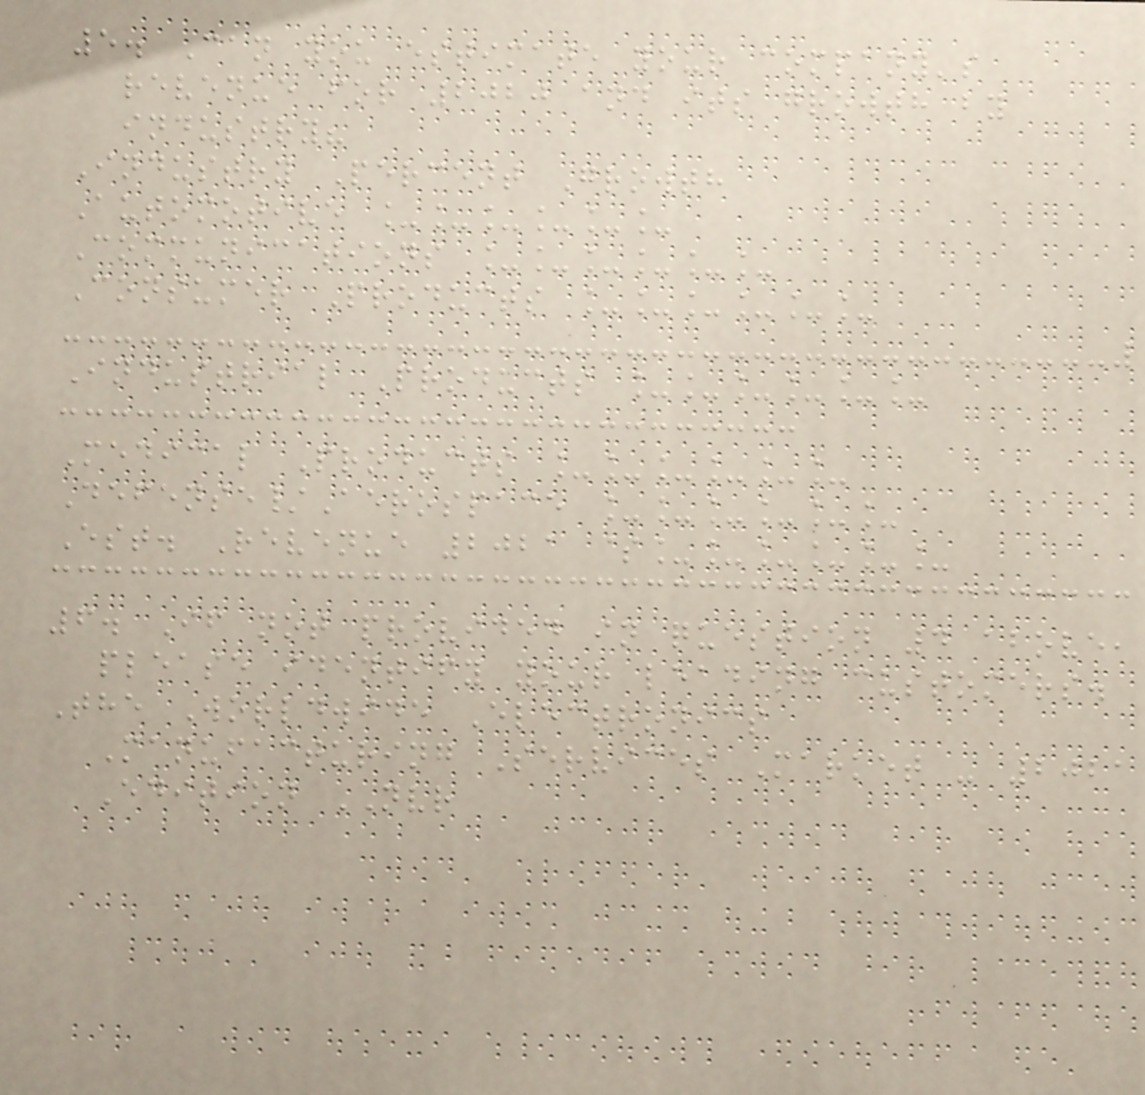5. Can you estimate your company's
revenue for 2020 and its growth by
industry?
Industry Percent Growth
Automotive ______
Communications ______
Consumer Products ______
Industrial Products ______
Medical Products ______
Defense/Aerospace ______
Est. Revenue 2021 $______
6. If not provided in question 4 above,
please identify your leading customers.
The Worldwide Electronics
Manufacturing Services Market - 2021
Edition NVR
